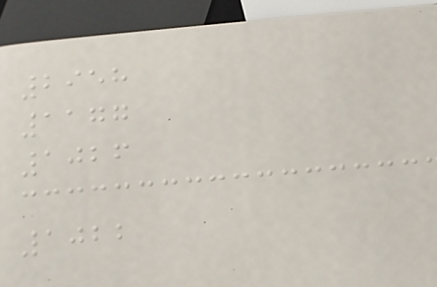2958
1177
1026
1022
